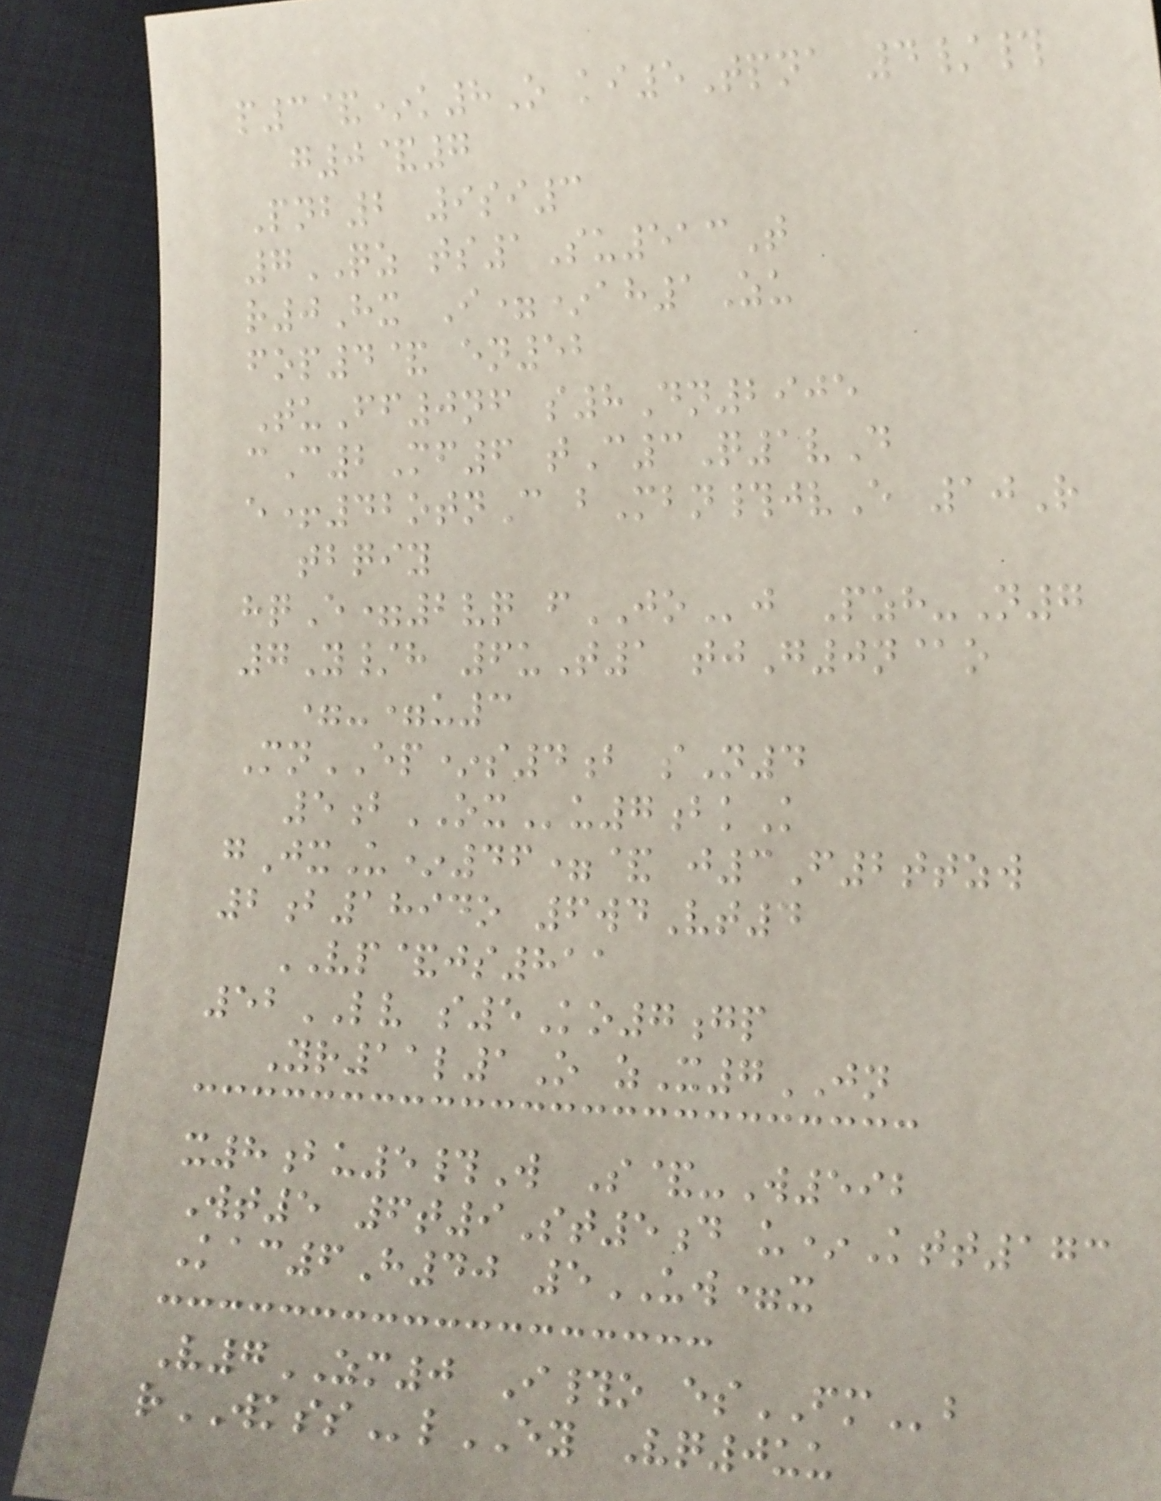p3&*k8O ki5Tpna 4/#
g0&7
Pnb2 9si3
7QZ ts1Su513T
r0Hx I=*ah1Zu
fop4& en52
TuFf0nf s8Dn2905
cC2Mf6 tC3Q1vD
e+42otnC bMbn#jvE 10R
tbqiy
hqE=2vq fJOj Pzh-N7
7Y/h 6uT1 tjG0n@o
=-=u3
MnEP*s4b sN4
5bOXu7bkK
gJxU*46=& j3F2ttzw
2b1894o 6wdVt4
VP&js811
52LV s5Ko7gp
Yr11l1O zX7JN
x8bu5#W S&-W592
Wt5 6t9St5d u*Ktt173
Kac6H40 5UW=x
V7ZM0 I#o esFMb
rWKSSlEY Vq0uu
